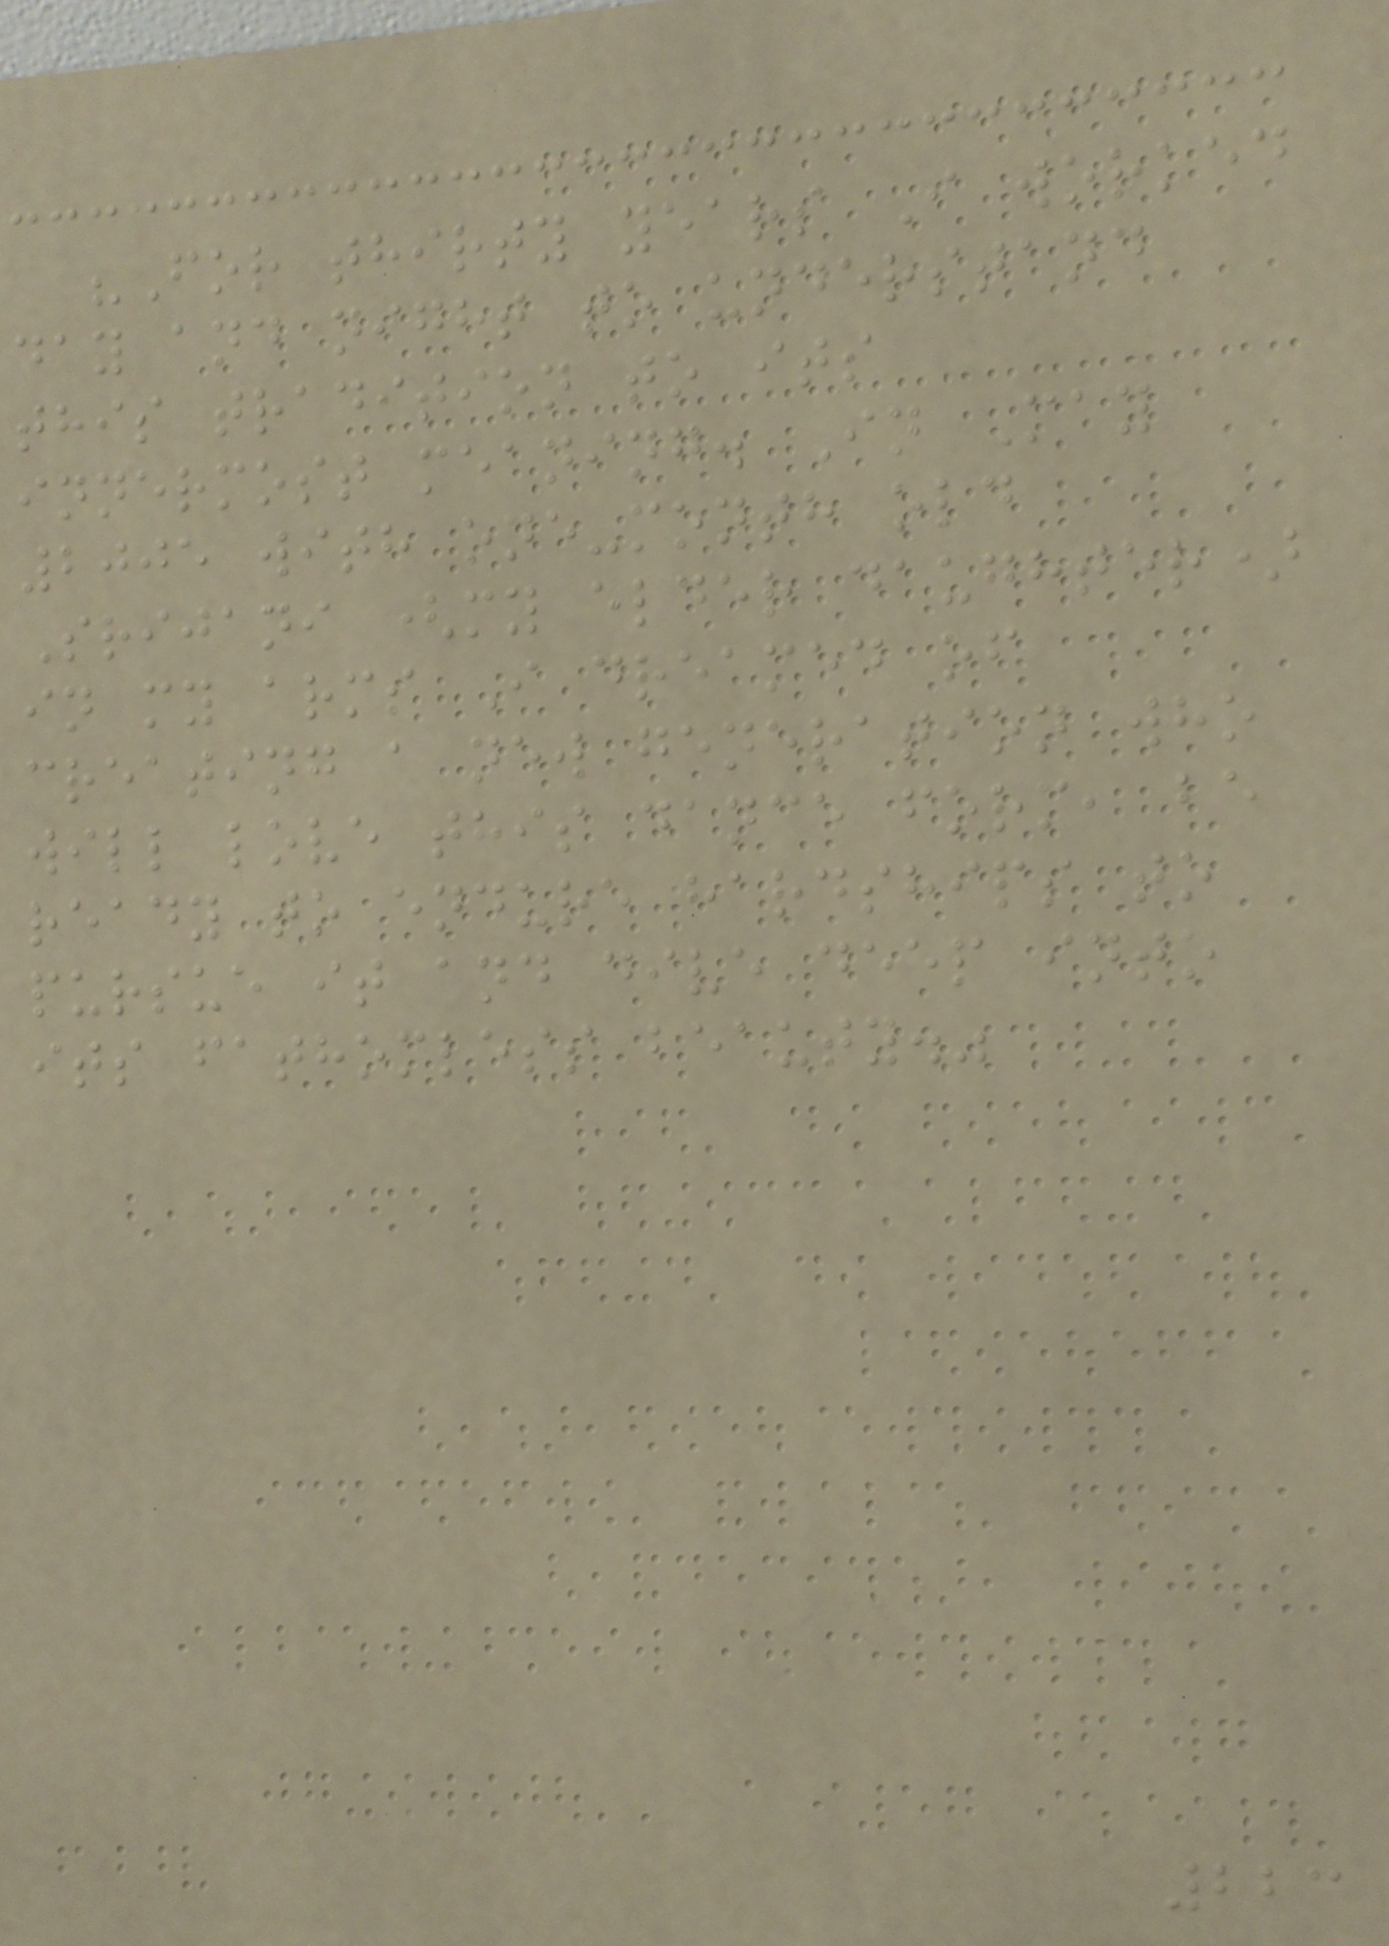"For thirty years I worked
day and night to understand
this tradition to its
innermost meaning. In May
2005 with one-month old
Srijani (my elder daughter)
in my arms I dreamed of
creating a new generation who
will love this dance form, be
ready to endure hardships to
pursue it and dive deep into
its fathomless beauty."
223
